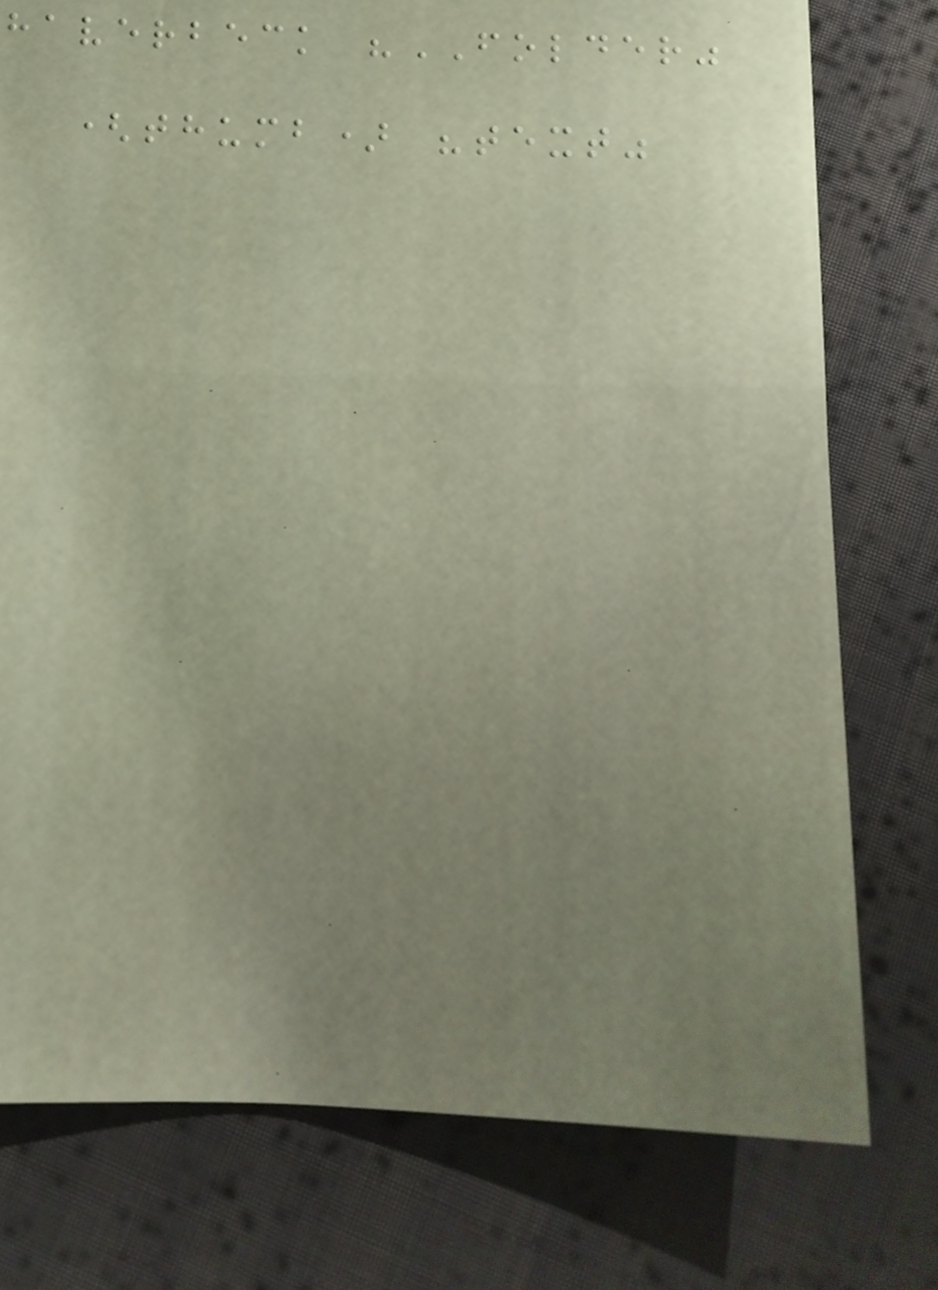haverbeck "FOLDER"
(thumb) "text"
